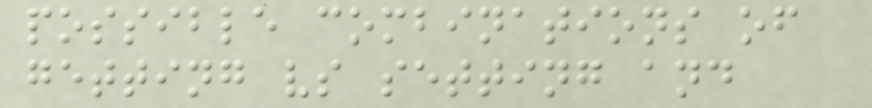possible combinations of
getting vs setting and
